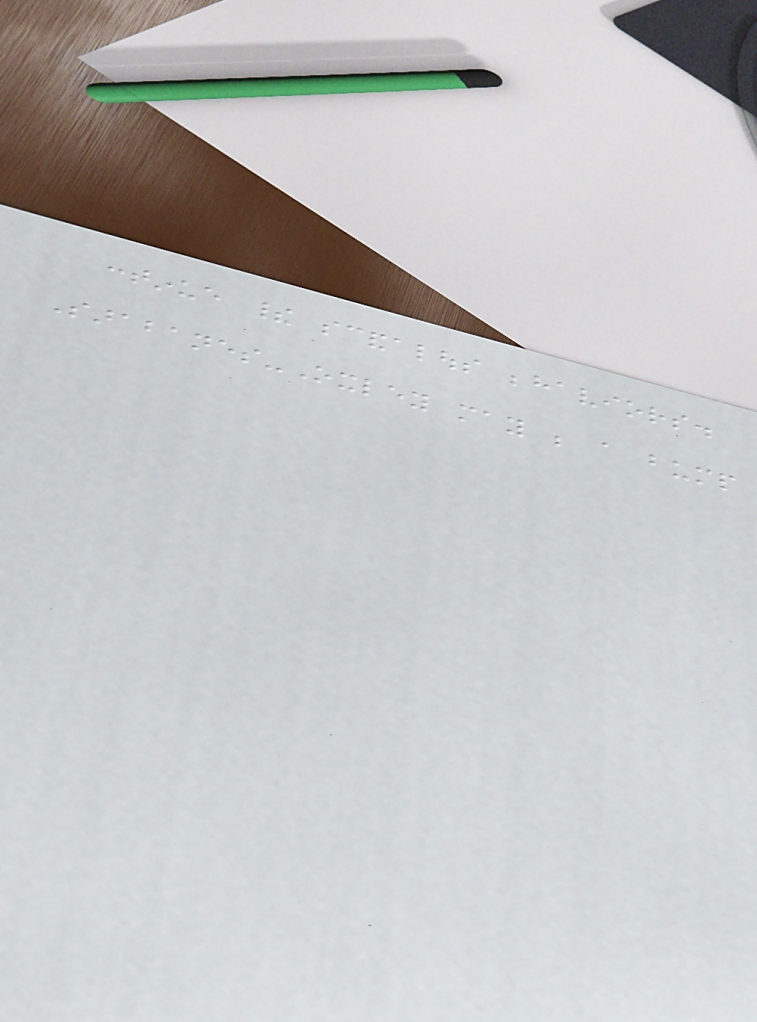continue their scandalous behaviors.
Sarabanes-Oxley may be a bump
